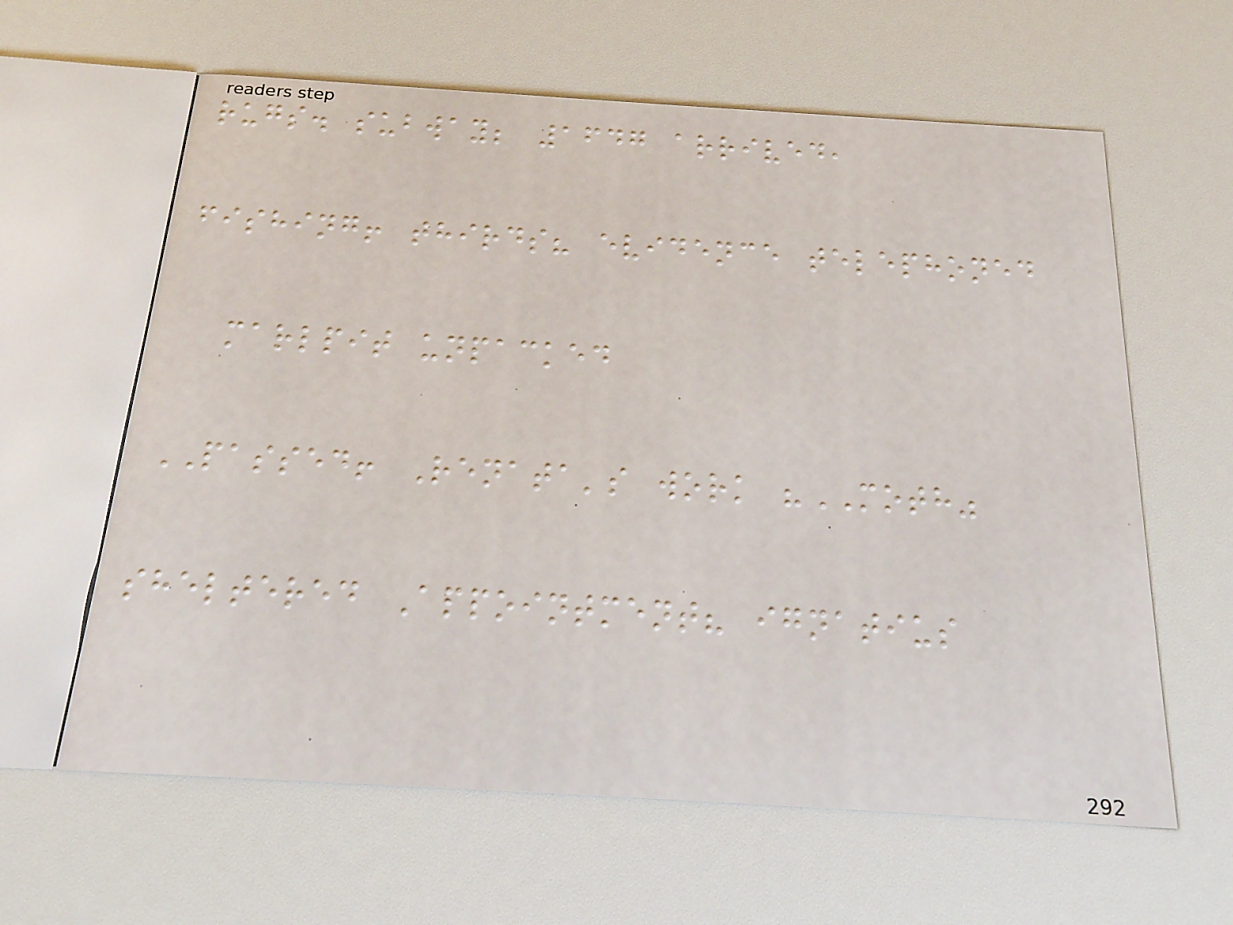rugs. subway; 1647 arrived,
fishing! thirds? evidence telephoned
marlpit unpacked
PASSED! Renata's work "MOTH"
sheltered Appointment? ignatius
